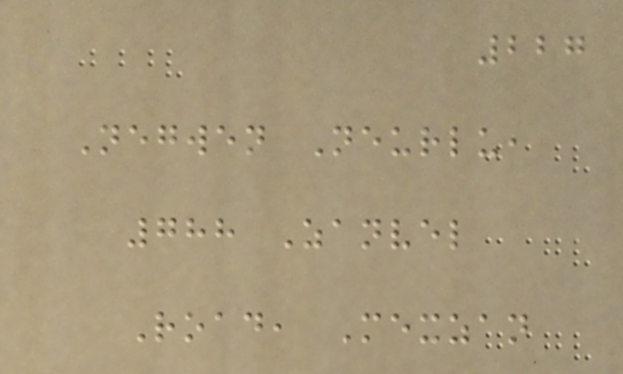227
Negwen Neurlu,
788 Zanvel
Road, Mexzan
